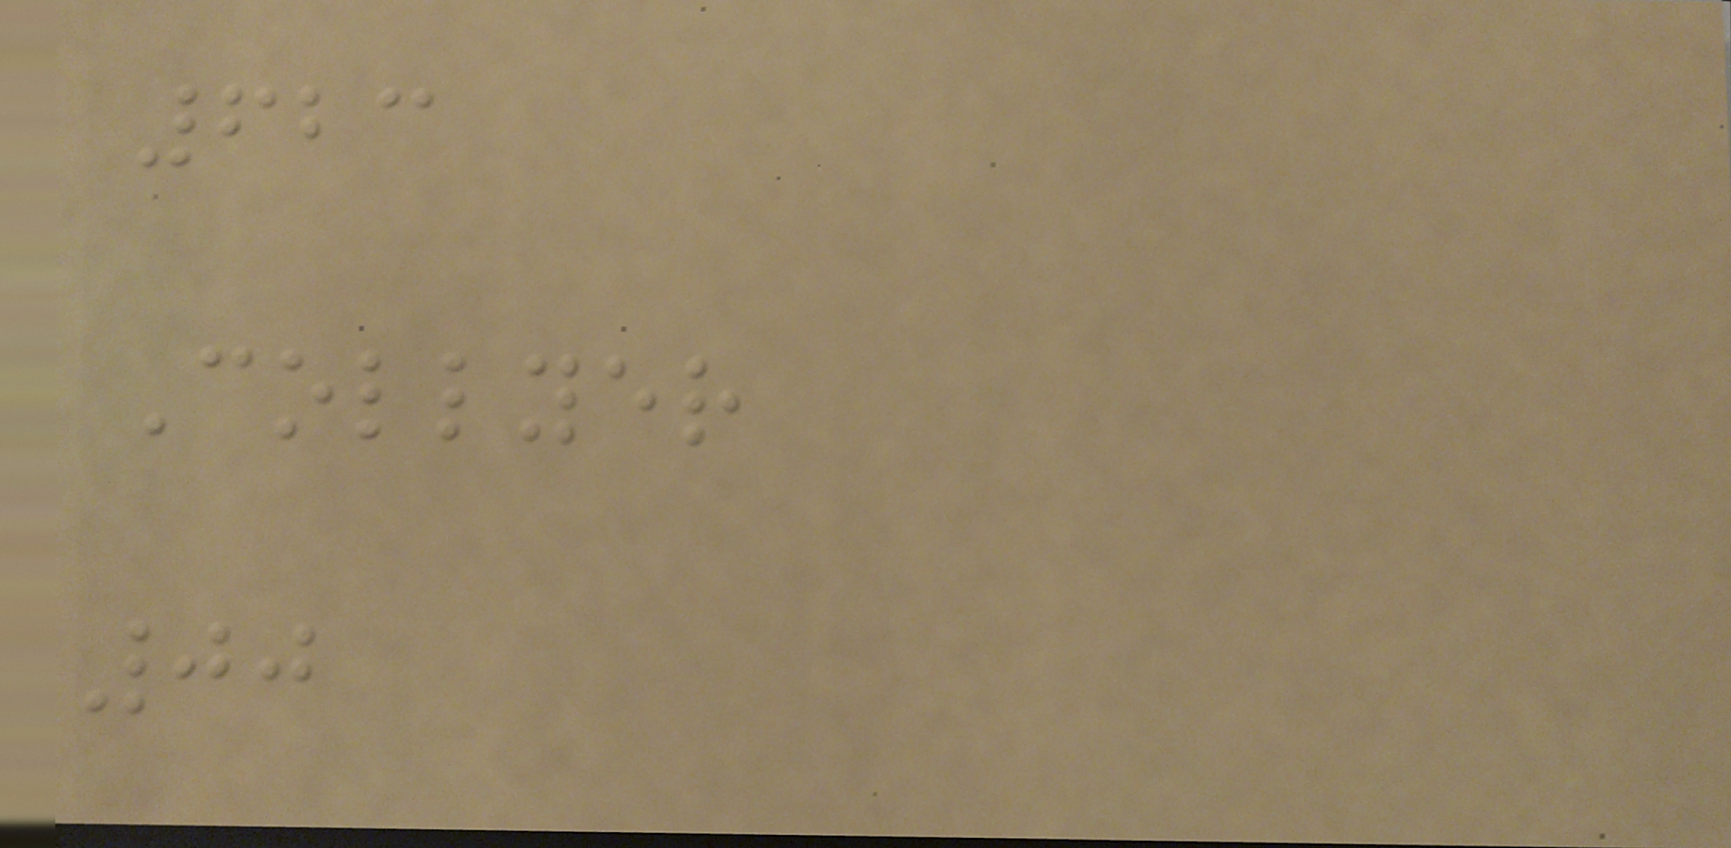623
Collyer
00
